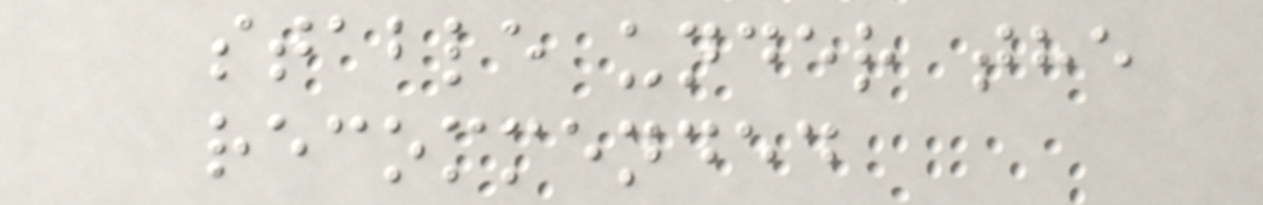stable under the
recommended
